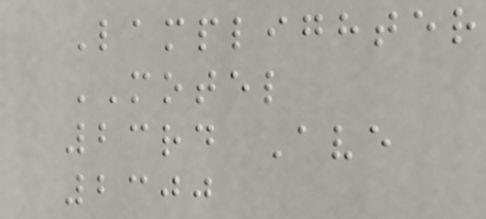Lamplighter
MOTEL
23rd Ave
2300
